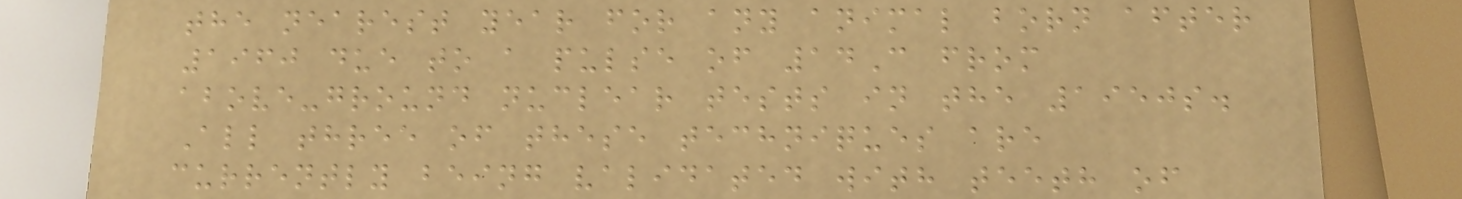the nearest year for any animal born after
1960 due to a pulse of 14C from
above-ground nuclear tests in the 1950s.
All three of these techniques are
currently being validated with teeth of
